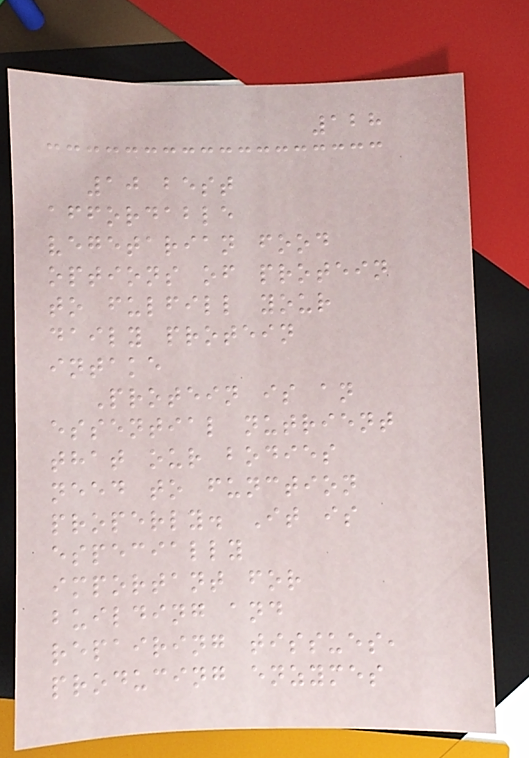128
10 best
affordable
vegetarian food
options of protein
to fulfill your
daily protein
intake
Protein is an
essential nutrient
that our bodies
need to function
properly. It is
especially
important for
building and
repairing tissues,
producing enzymes
